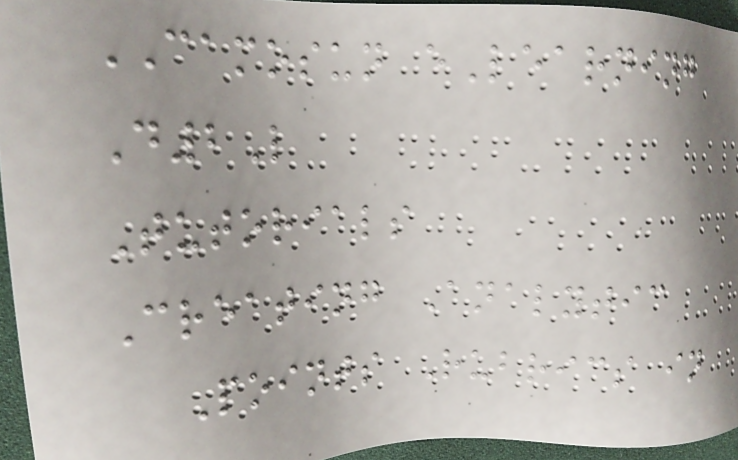CAMOSUN eLearning
D2L
Tutorials
Creating Analytic
Points Rubrics in
